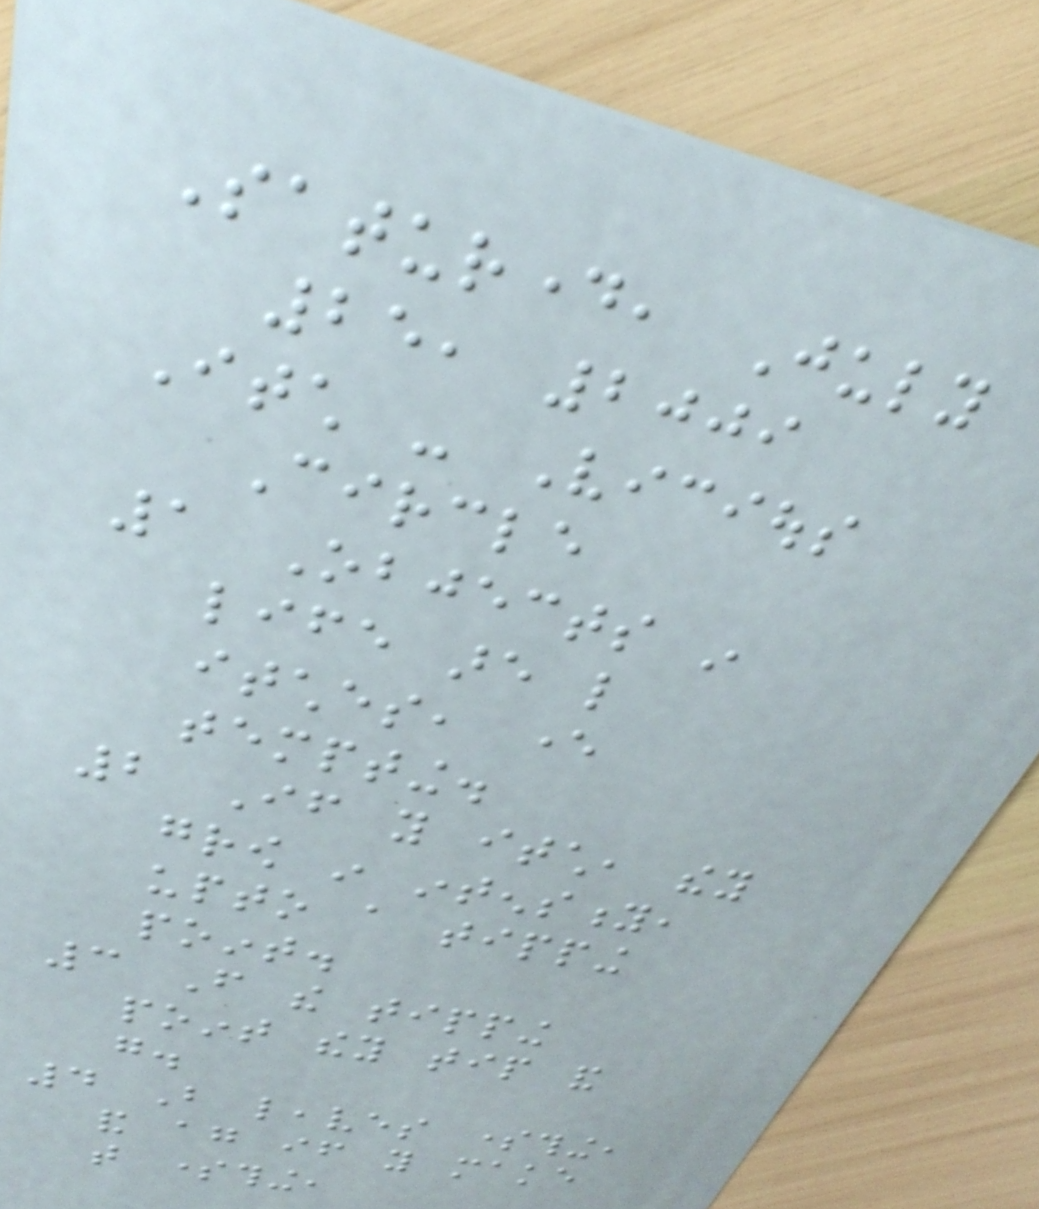Saturday, July
25, 2009
Itch - Vicious
Circle
1 Objects in
life are like
itches, ever
tempting.
2 If you itch, they
grow in intensity,
upto a tipping
point.
3 From the tipping
point they tip and
go.
4 But leaves something,
and again if you make
that something,
